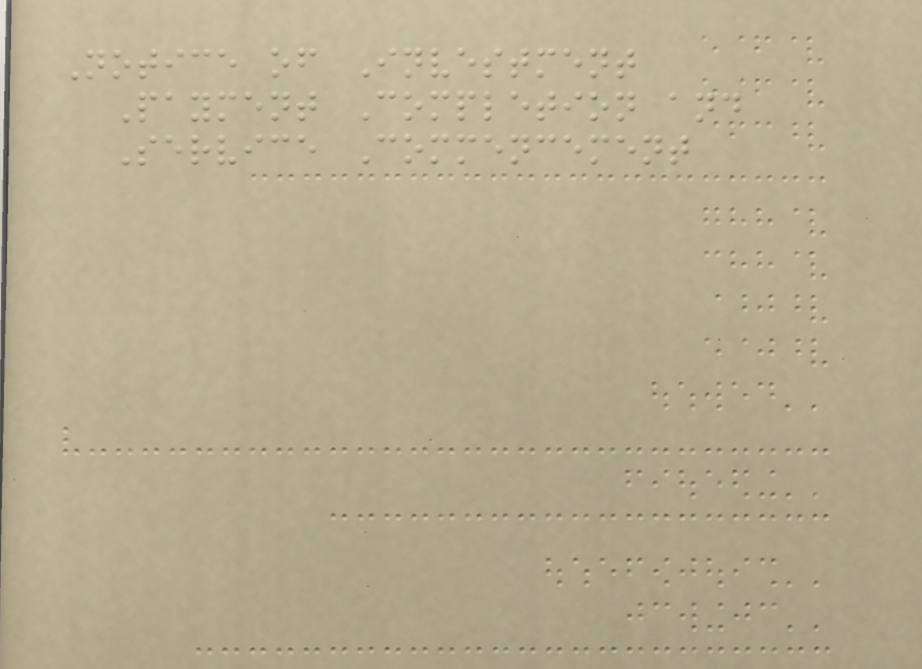Notice of Investment
Payment Completion and
Service Commencement
